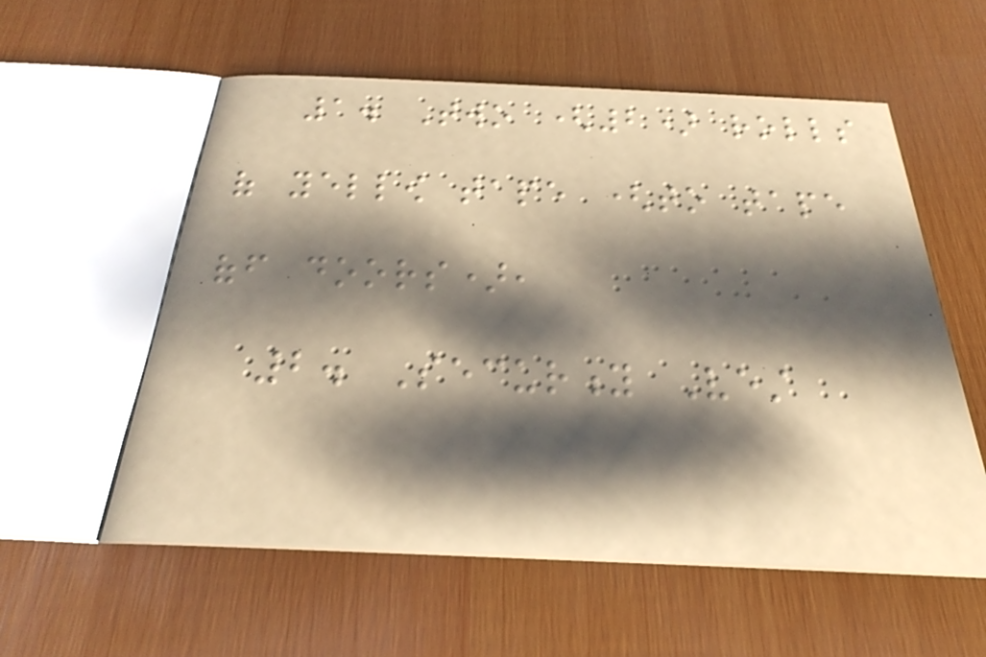1. Two (2) rolls
of yellow tape (to tape
off doors),
2. Security Vest
